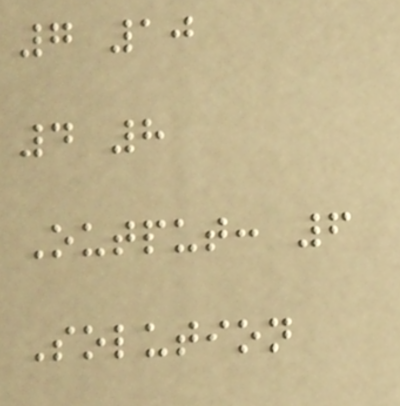7 10
4 8
Output: 6
Solution
